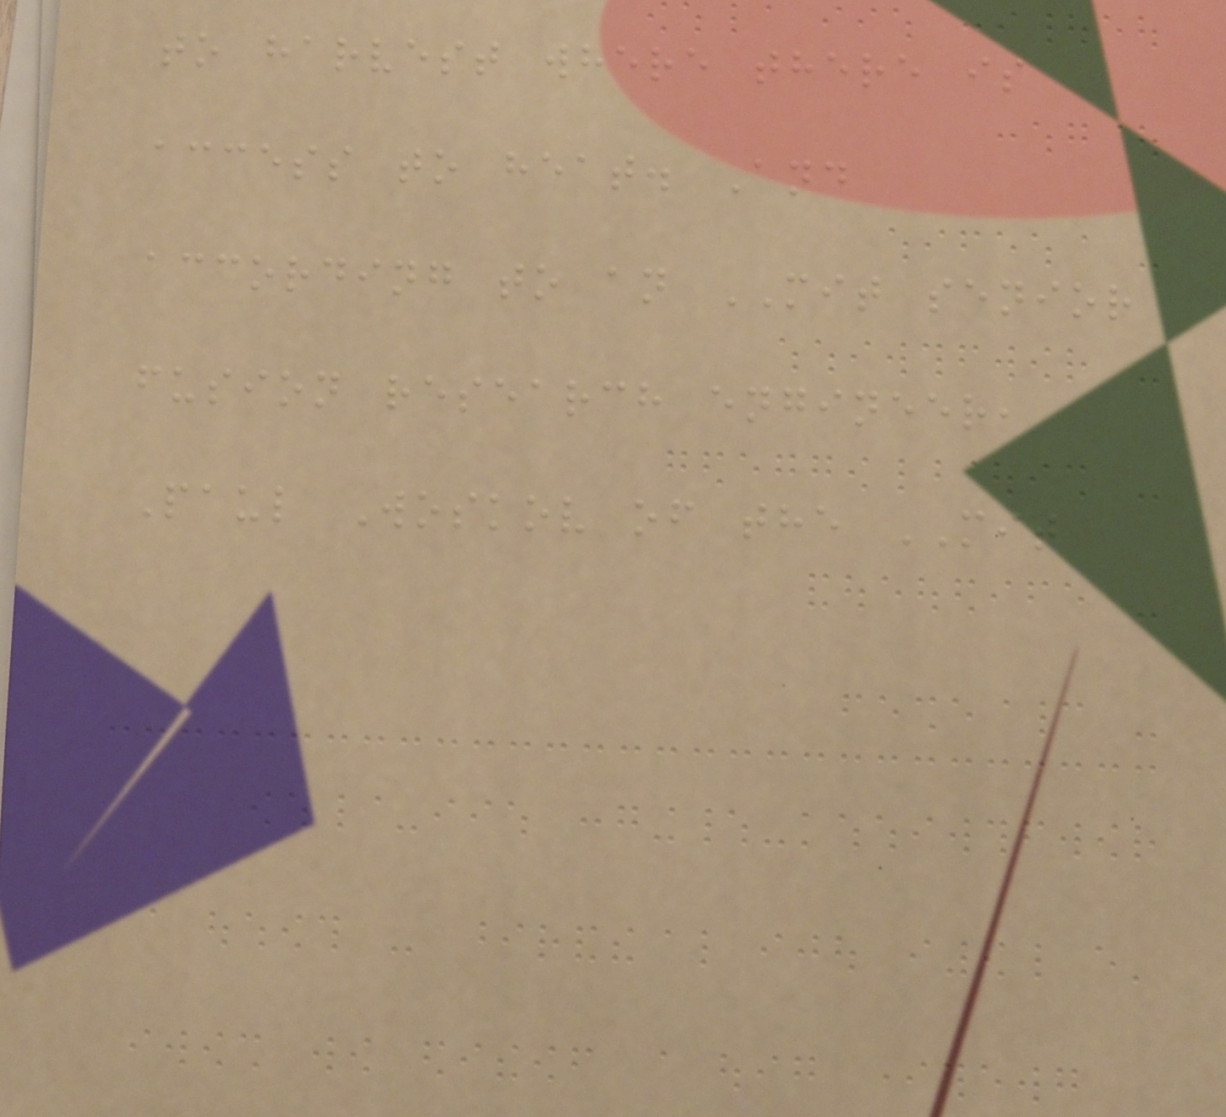to harvest where there is
access to heat. And
according to an MIT senior
fusion research engineer,
Paul Woskov of the MIT
